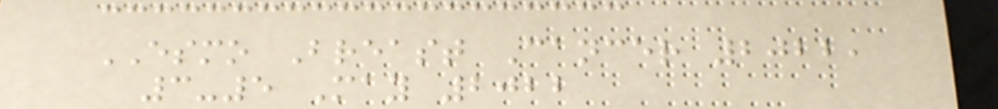ESMO Breast Cancer 2022,
3-5 May 2022
